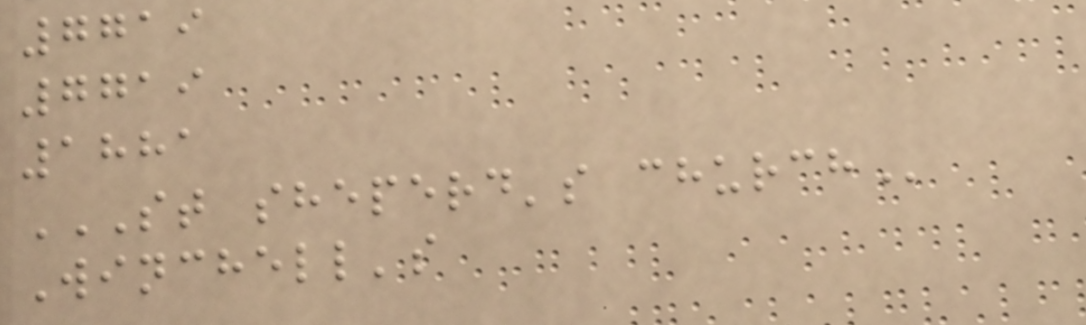7719
7719
1881
ST SHEPERD'S CHURCH
Winchell's
